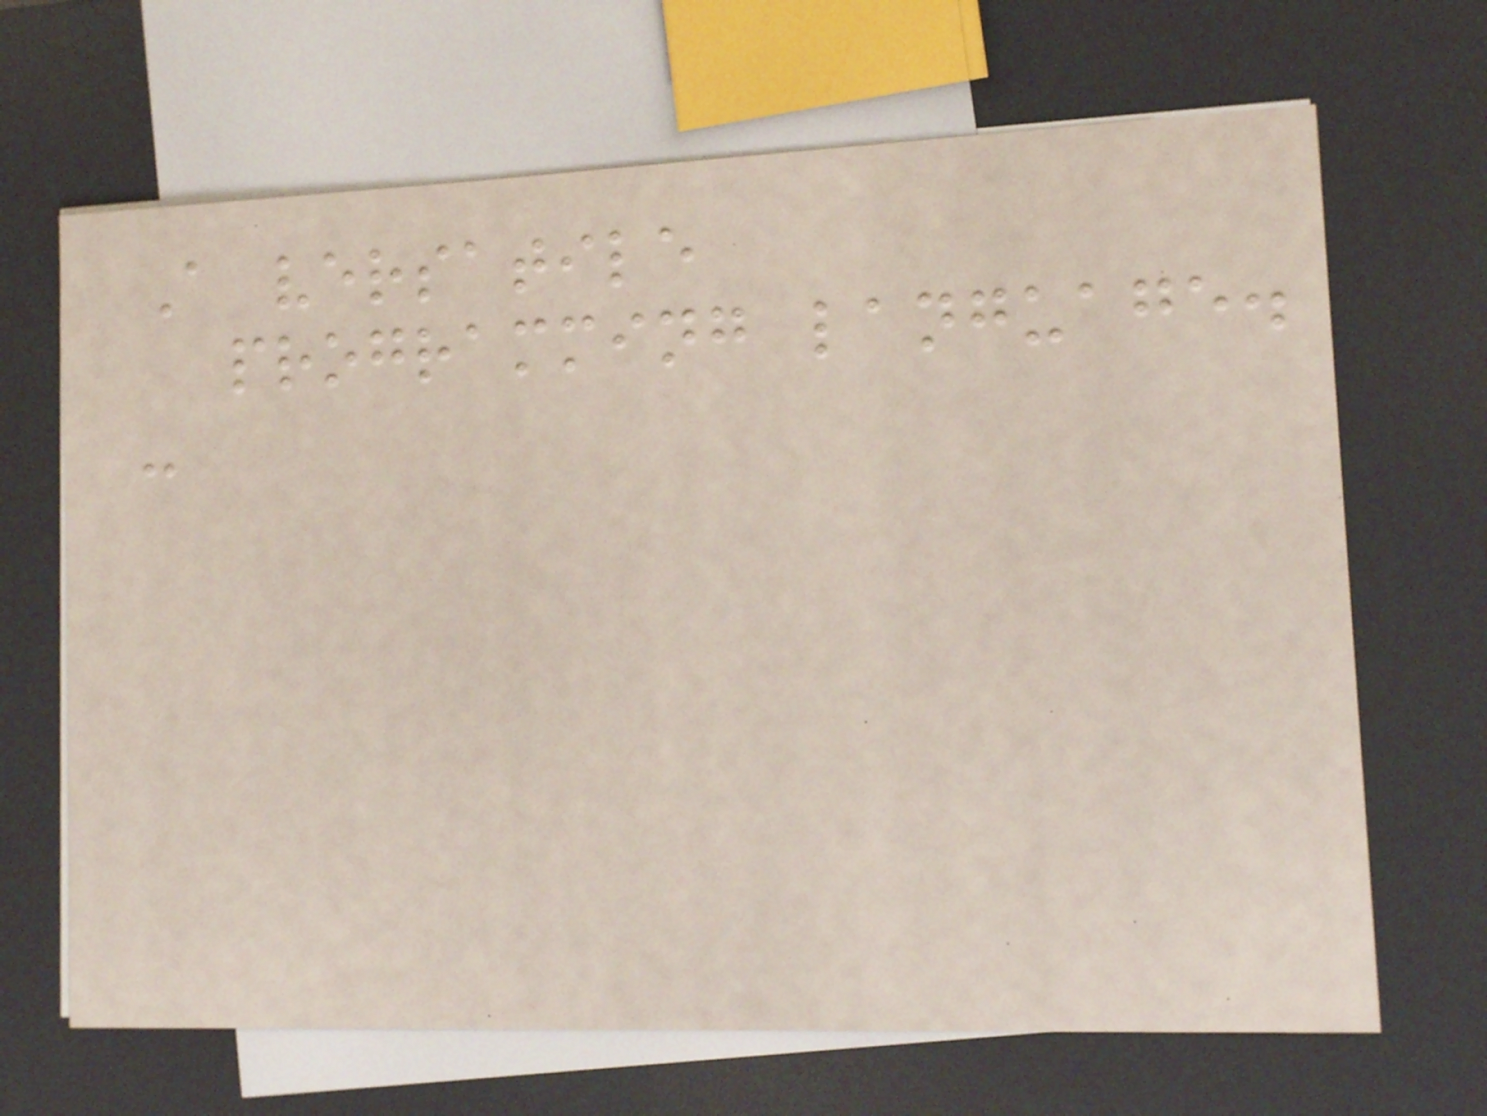A versatile
programming language.
-
